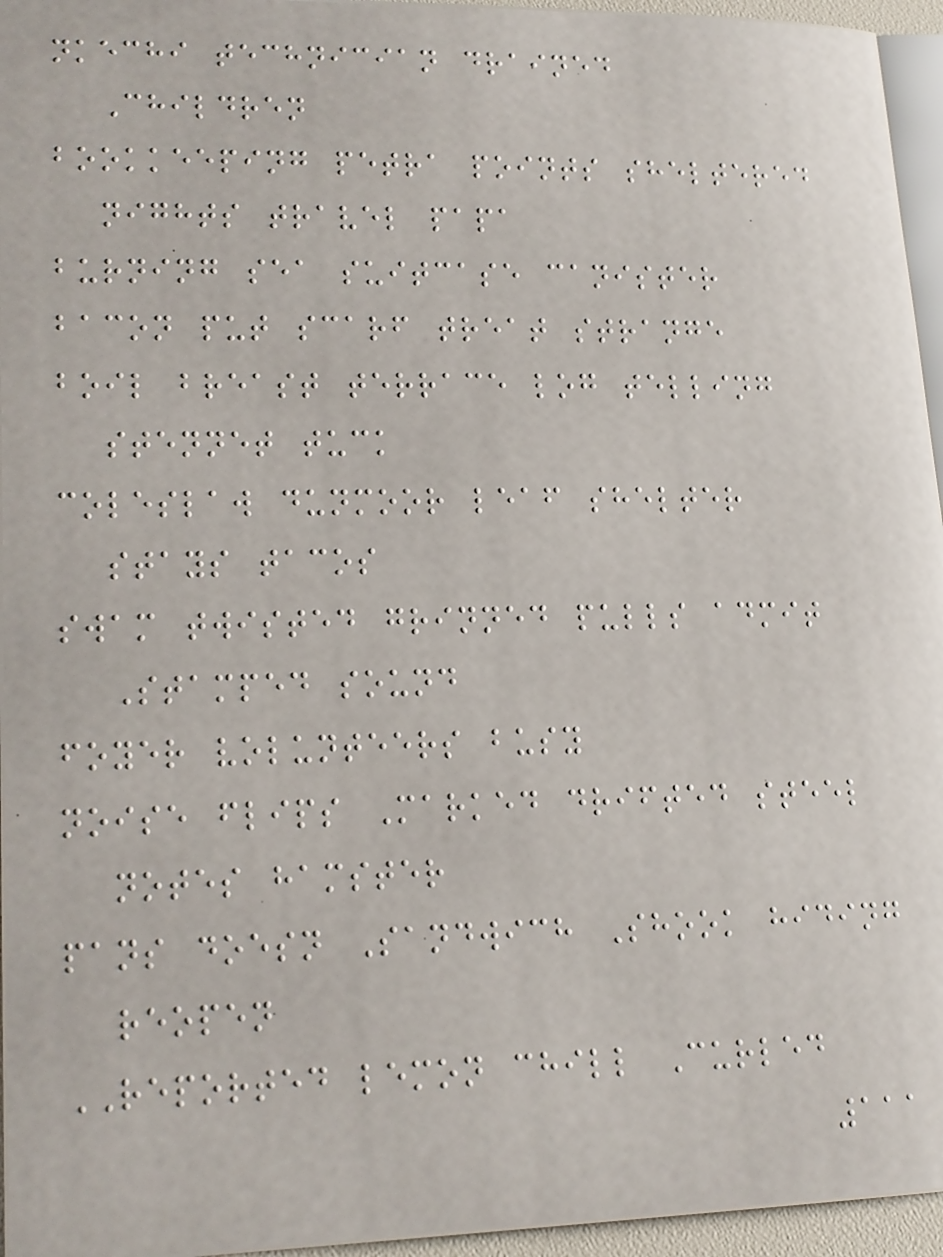nkechi technician drained
Children
bookkeeping petra points sheltered
nights travel papa
burning sea suitcase canister
bacon put scarf treat strange
boil breast terrace log telling
stennet tuck
coleslaw dunmoor leaf shelter
stays tacos
swam twisted grinned pulls admit
Stamped sound
foyer volunteers busy
noise flips Marked drifted steel
notes hamster
pans doesn Sandwich Shook hiding
reopen
REPORTED lemon chill Curled
111
